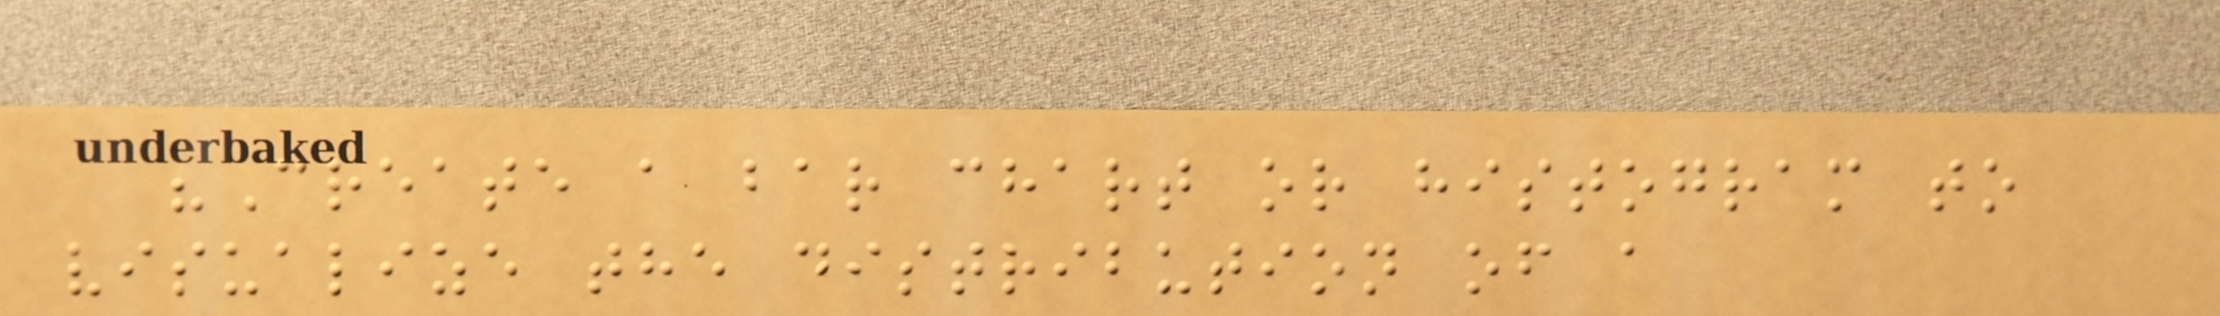"Create a bar chart or histogram to
visualize the distribution of a
